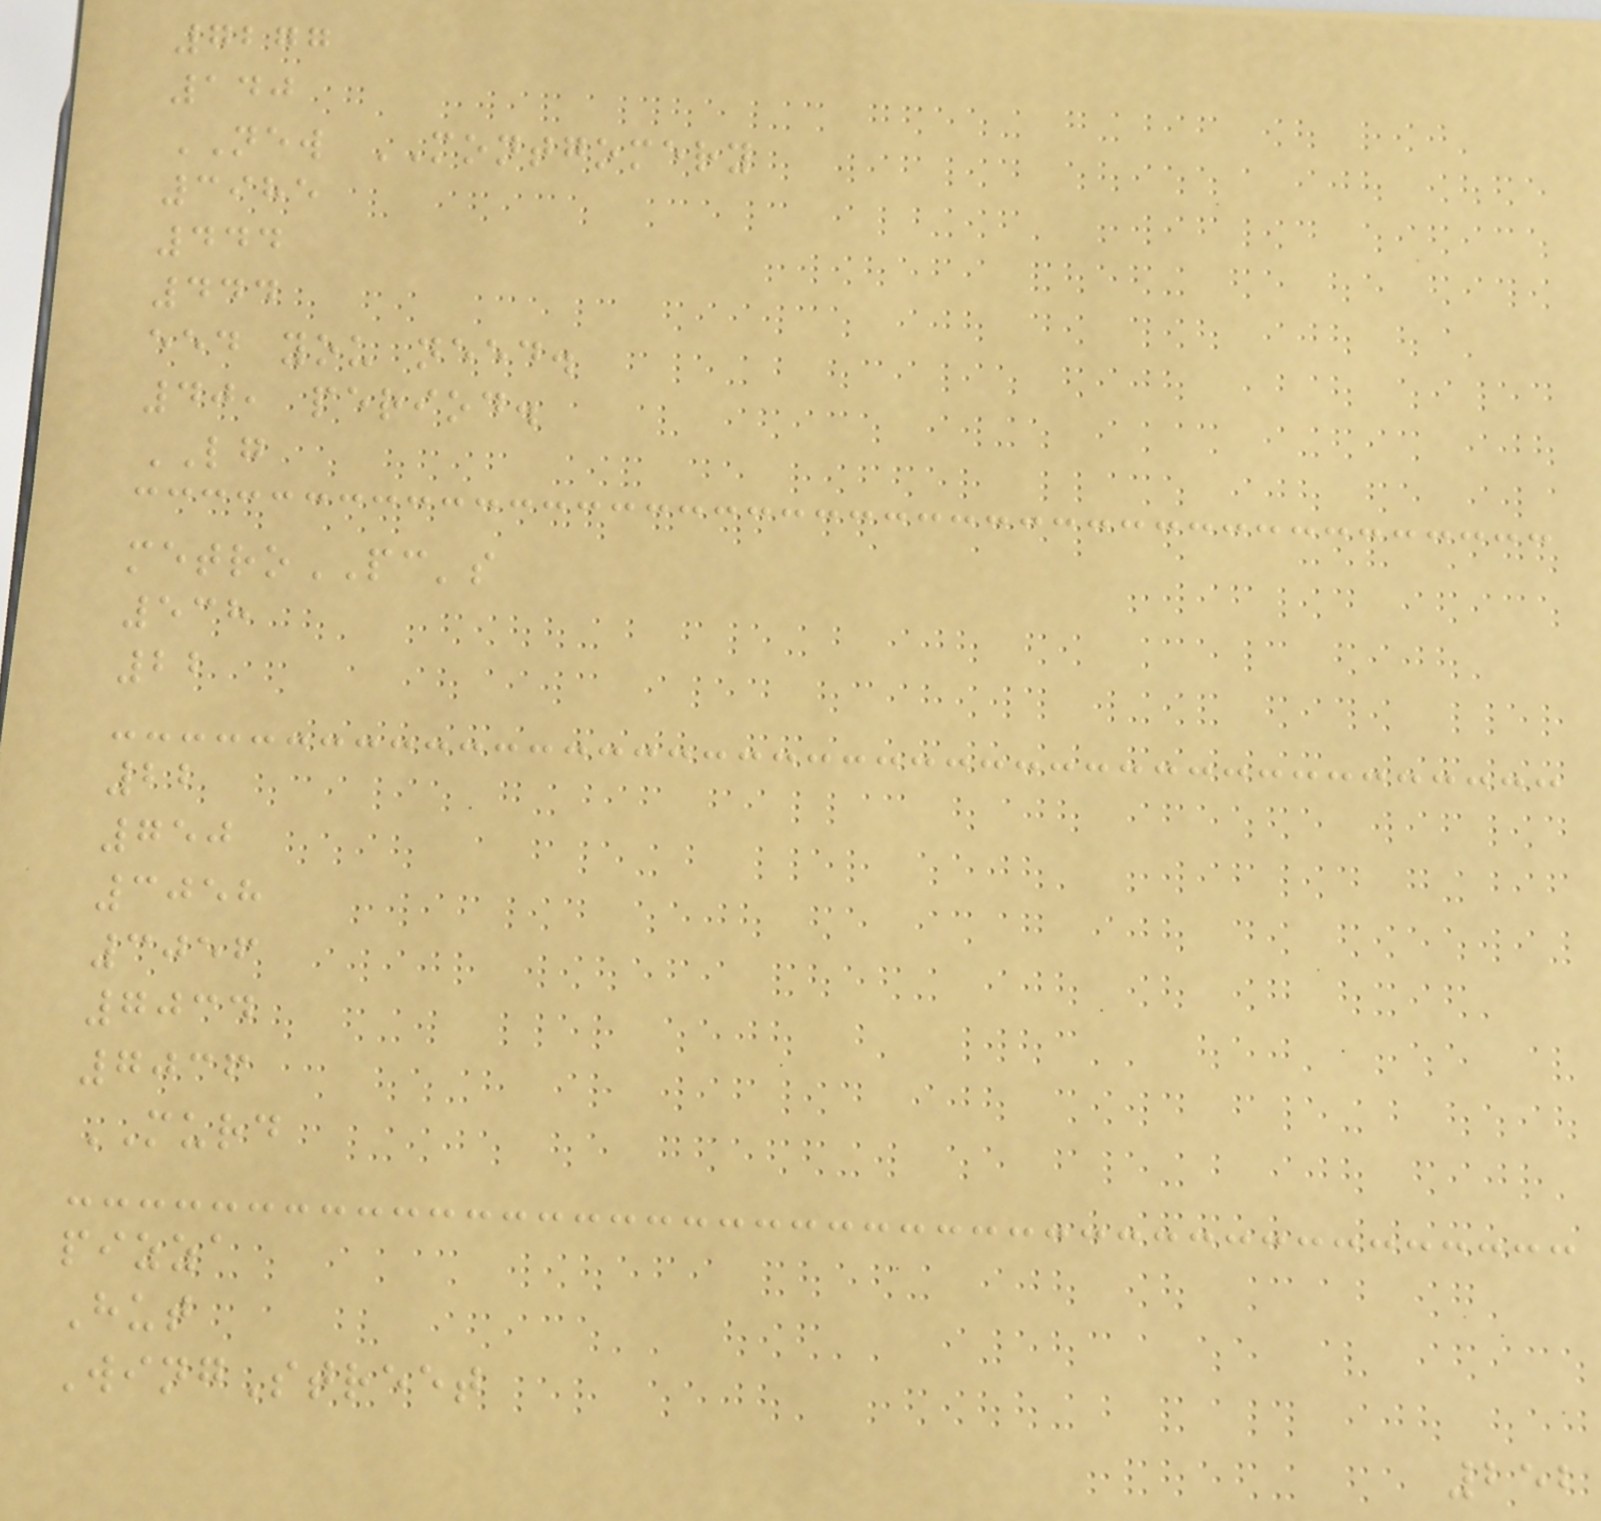7277
140
NEW MONTGOMERY
3985
444
444
eed you need.
40, period.
LG
metroPC's
538
22
22
750
3058
3056
7034
7036
MURD
pizza
Hut
WingStreet
252
